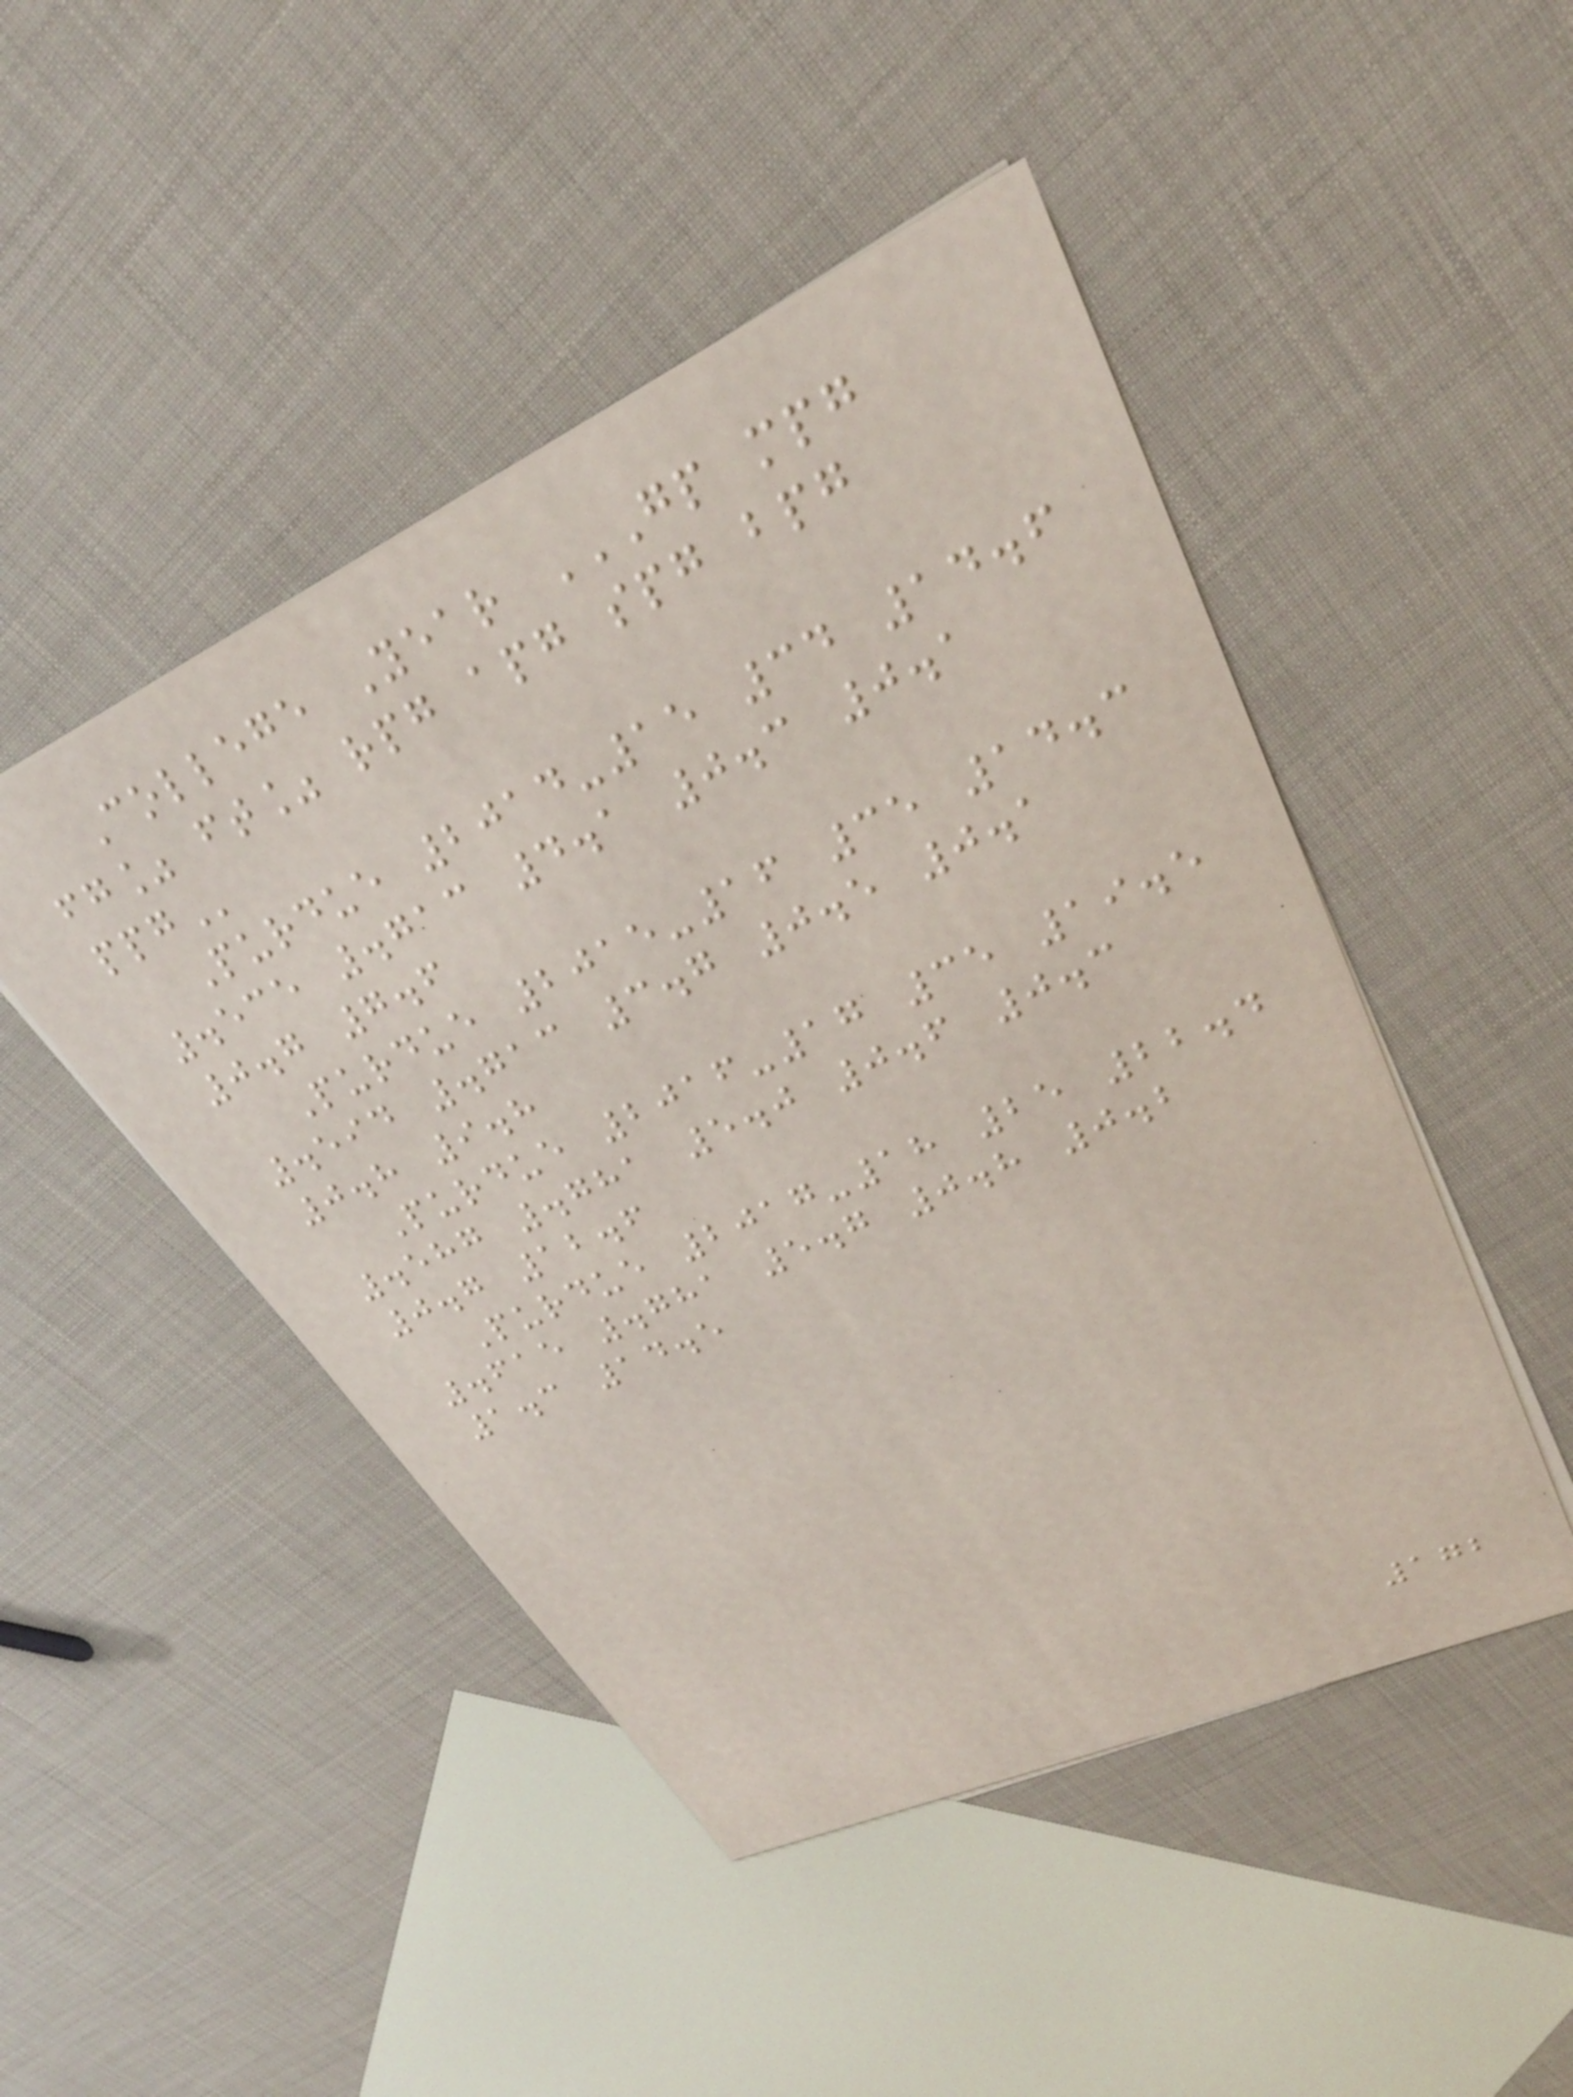College Year GP MPG
FG% FT% RPG APG SPG BPG
PPG
Purdue 2014-15 34 14.6
.535 .713 4.1 0.3 0.1
0.7 7.6
Purdue 2015-16 35 14.3
.594 .713 3.7 0.5 0.1
0.8 9.8
Purdue 2016-17 35 19.5
.587 .781 5.0 0.6 0.3
0.7 12.6
Purdue 2017-18 25 22.4
.615 .781 5.7 0.8 0.2
1.3 14.5
172
